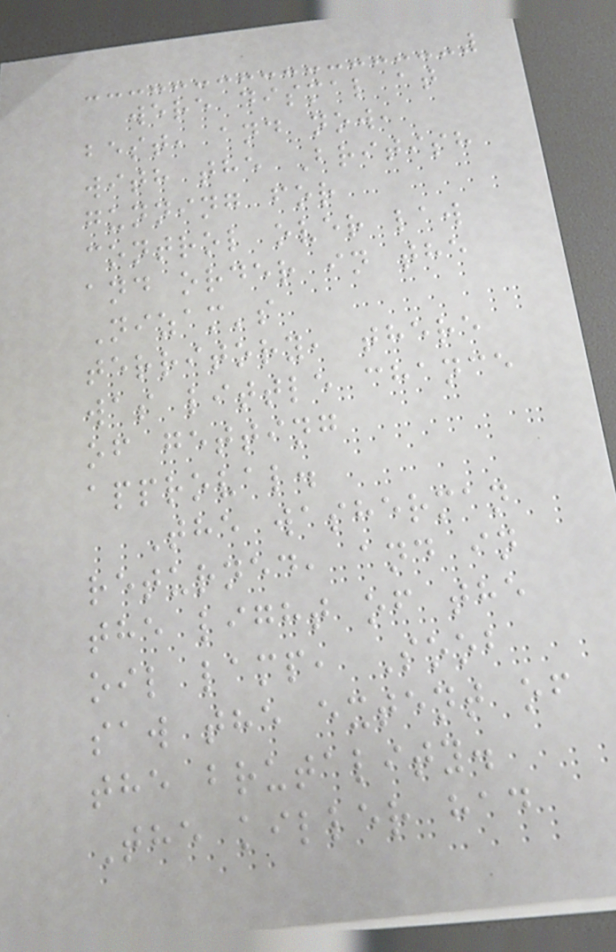were dismal at
best, and now,
with the British
gunning for
control over law
and order in the
Nizam's
territory, there
was little chance
of getting
approval.
The washerman
returned, and in
the light of the
oil lamp, Soob
saw the extent of
the brutality.
The killer had
